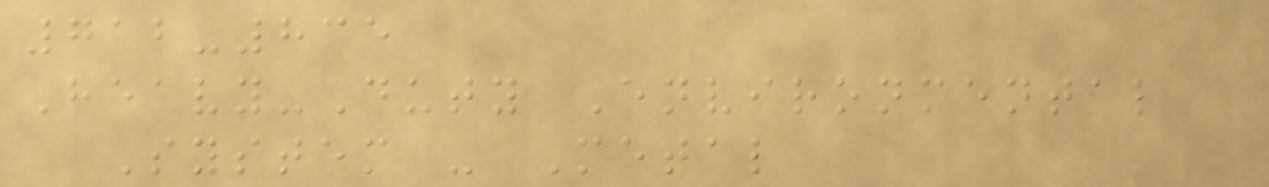712-835
Heavy-Duty Environmental
System - Metal
